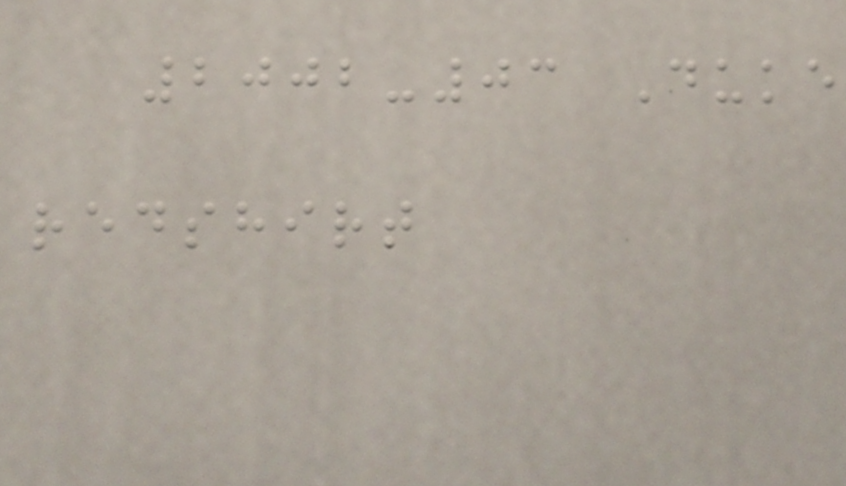2002-03 Duke
redshirt
